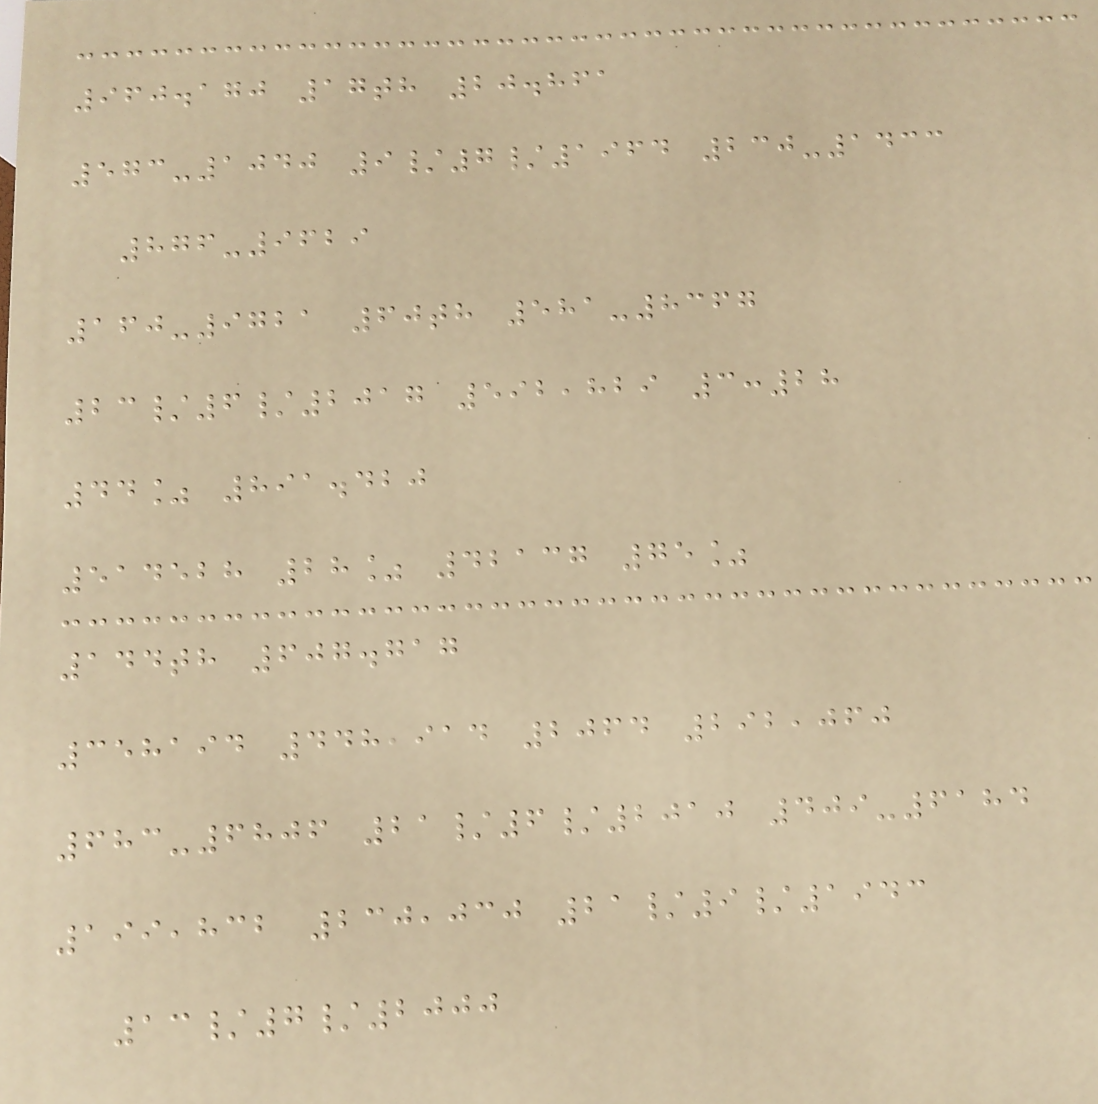960.170 17th 20.861
573-1040 9/7/1964 230-1433
876-9629
160-9721 60th 581-8367
23/6/2017 592,829 3:28
44% 891.420
514528 28% 42137 75%
144th 607.717
358194 448,914 2064 292,060
683-6806 21/6/2010 409-6184
199,832 230,030 21/9/1943
13/7/2000
